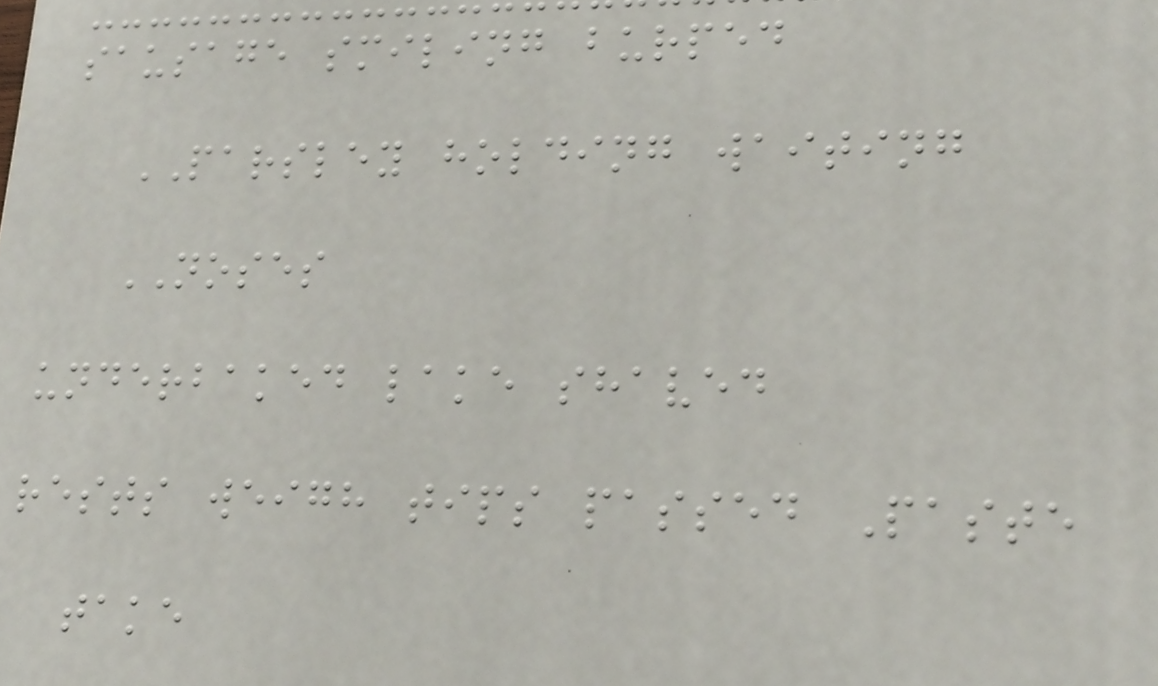sausage smiling burped
PARSLEY holding waiting
NOSES
underbaked lake shaved
rests weigh tips passed Paste
take
